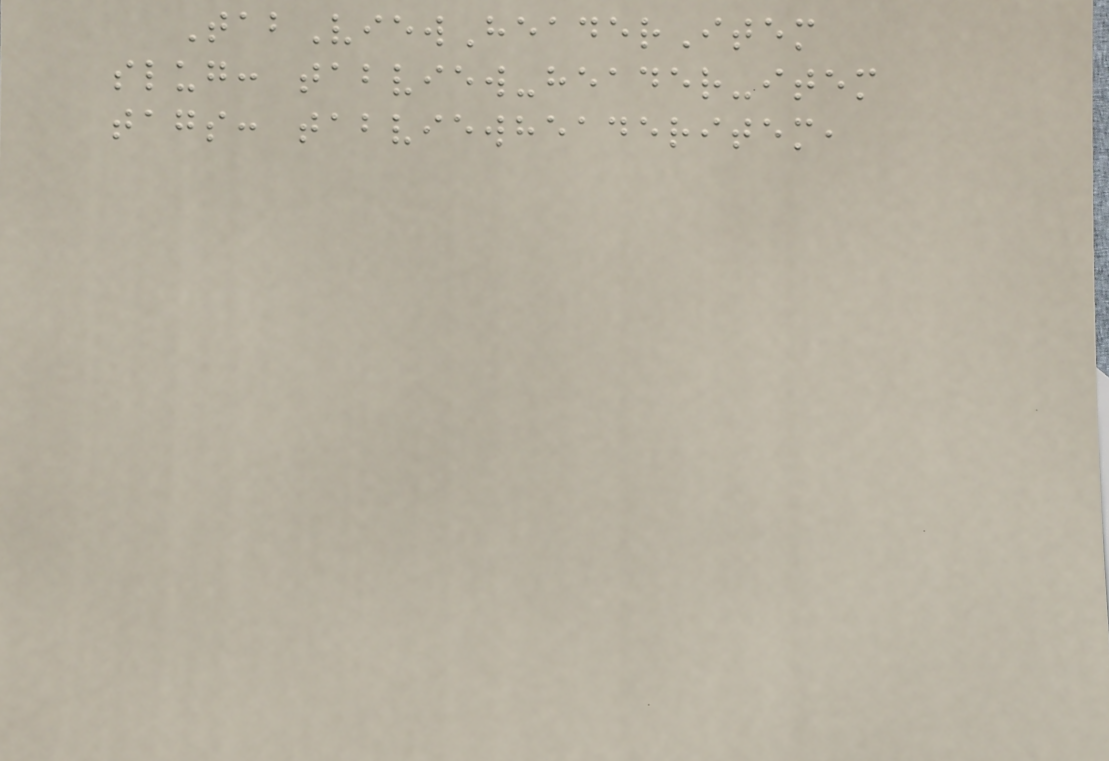TabViewHeaderItem
slug: tabview-header-item
tags: tabviewheaderitem,
